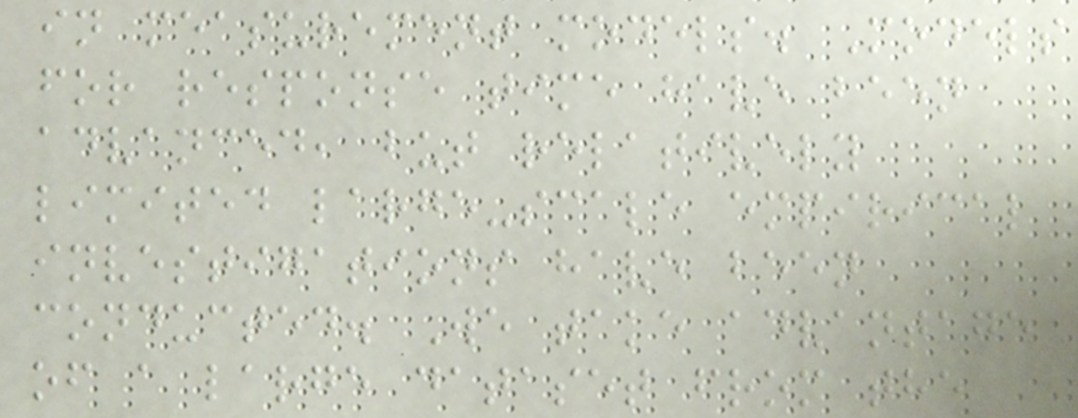in measurement models. Models
for response time have been
advanced, but relatively
limited large-scale empirical
investigations have been
conducted. We take advantage
of a large dataset from the
